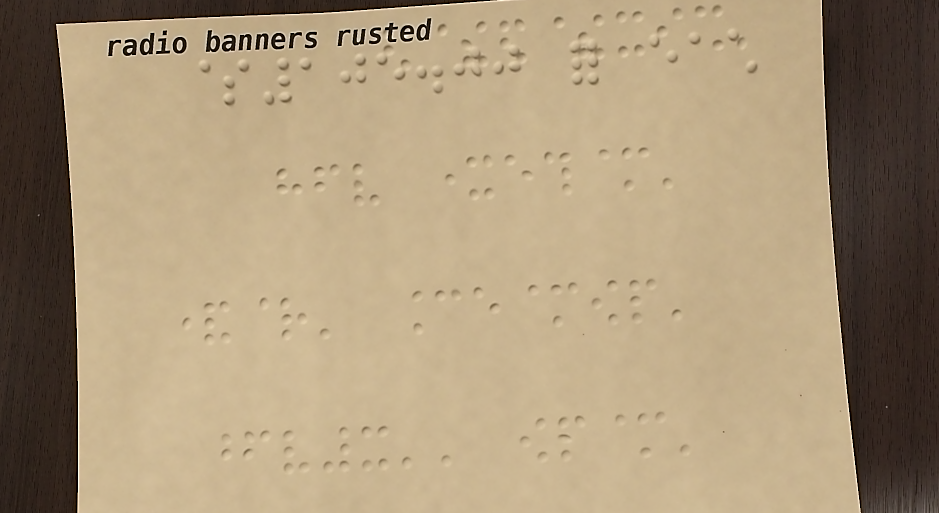$105.00 for each
